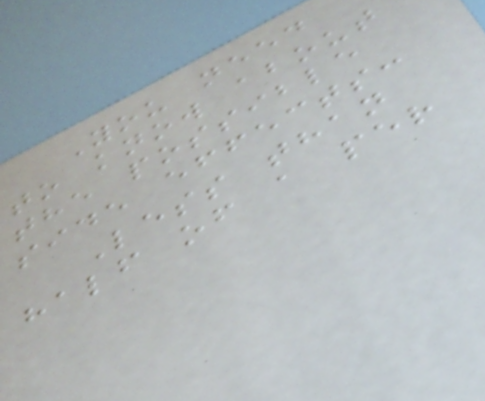You need
to know about
the possible
side effects:
Less than
half of a per
